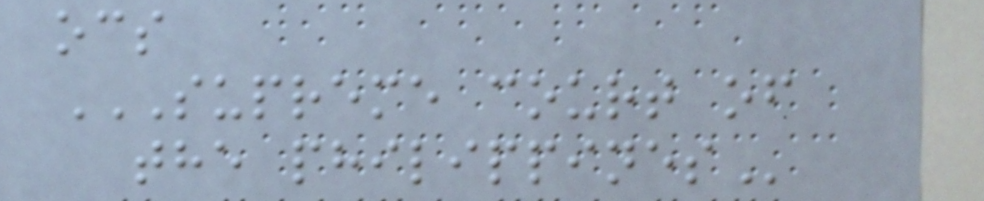ocs
SUPREME COURT OF
THE PHILIPPINES
